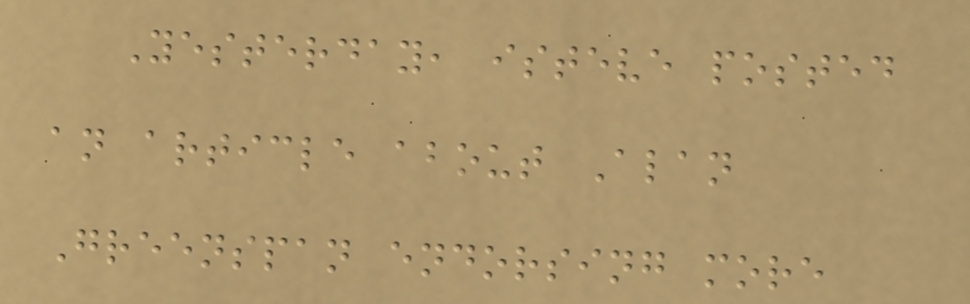Yesterday, isteve posted
an article about Alan
Greenspan endorsing more
